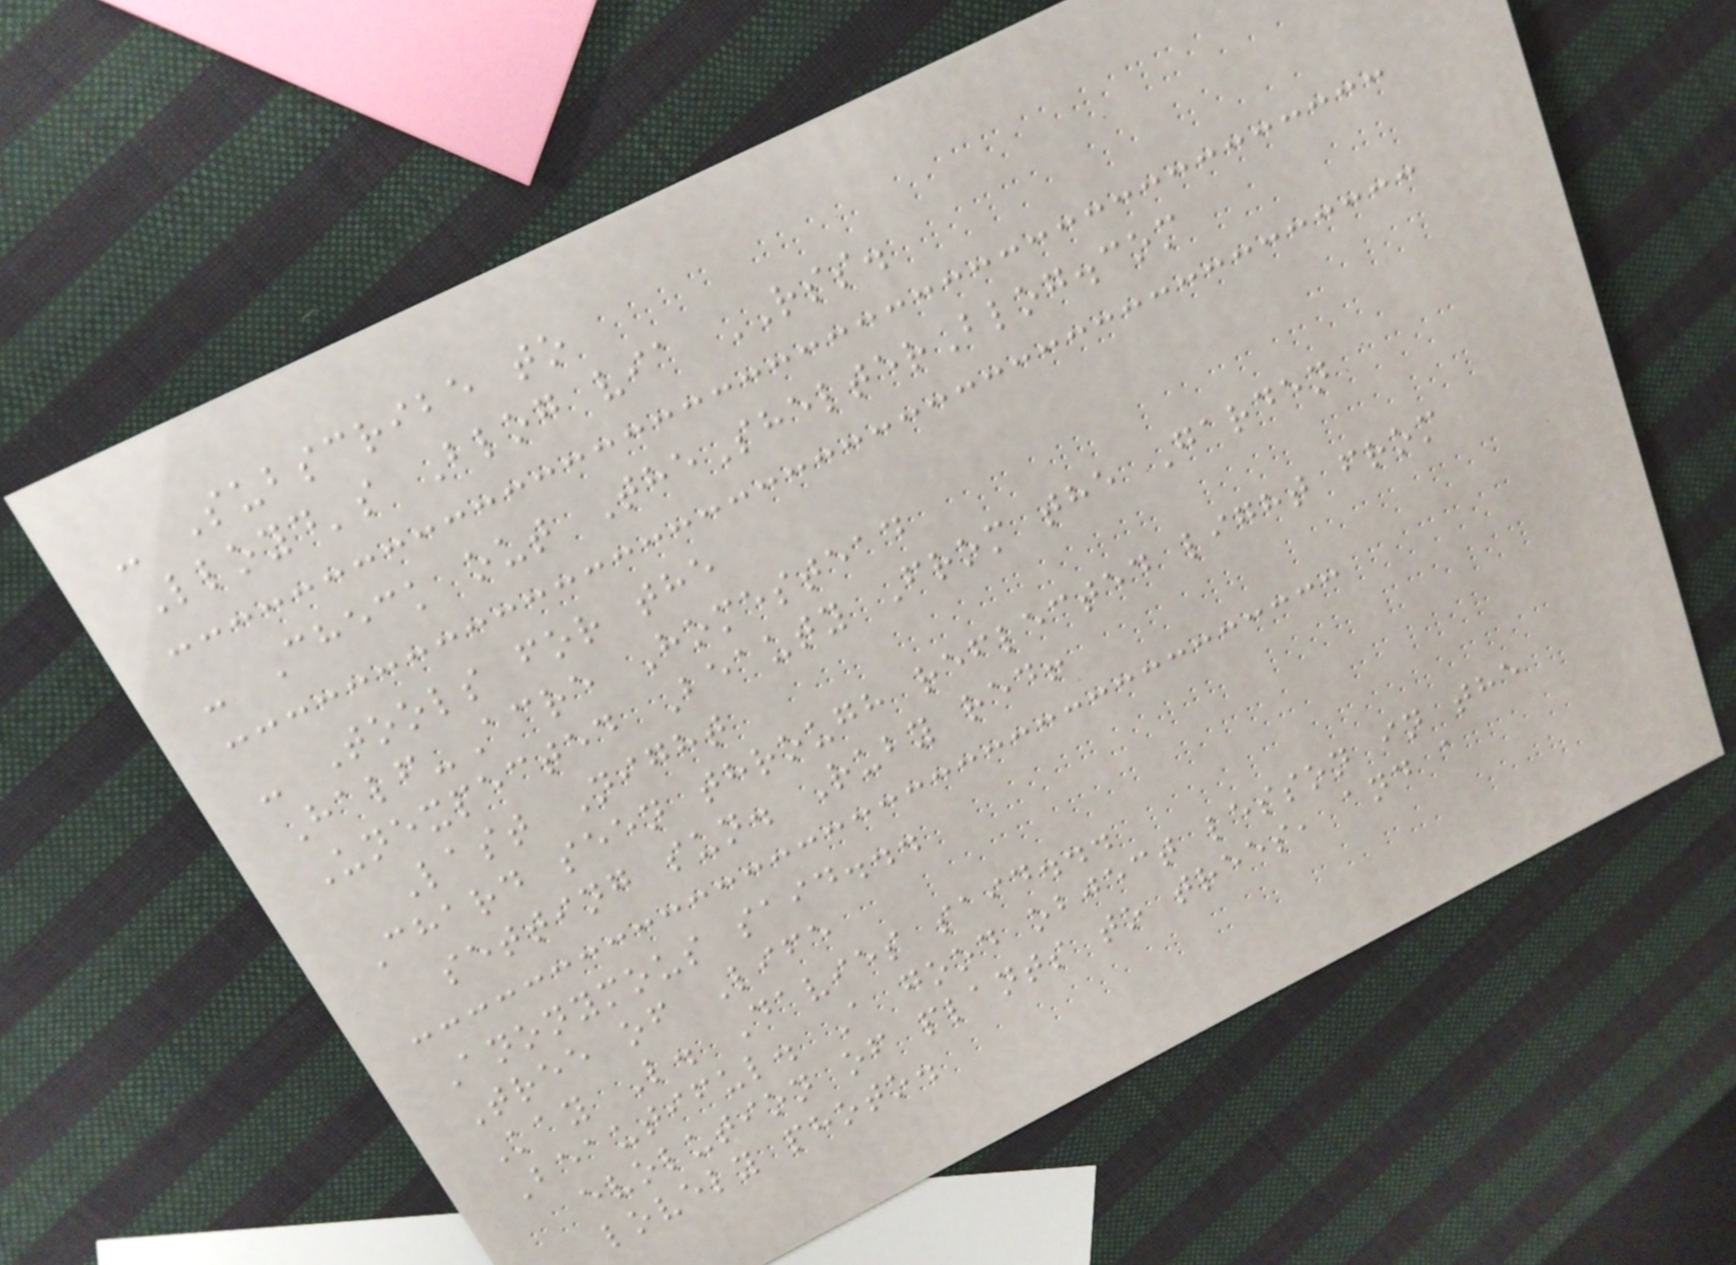- Subscribe to
Lloyd's Blog via RSS.
- Check out TheShelterBlog.com
- Tools for the
Half-Acre Homestead
Unexpected Beauty From the Garden
Last Night
Chard seen through reflected light from
setting sun. Ruby red!
Anonymous said...
Tree of Life
Kay L. Davies said...
Beautiful. A good object lesson in the
evolution of plants to trees, and a
lovely photo.
